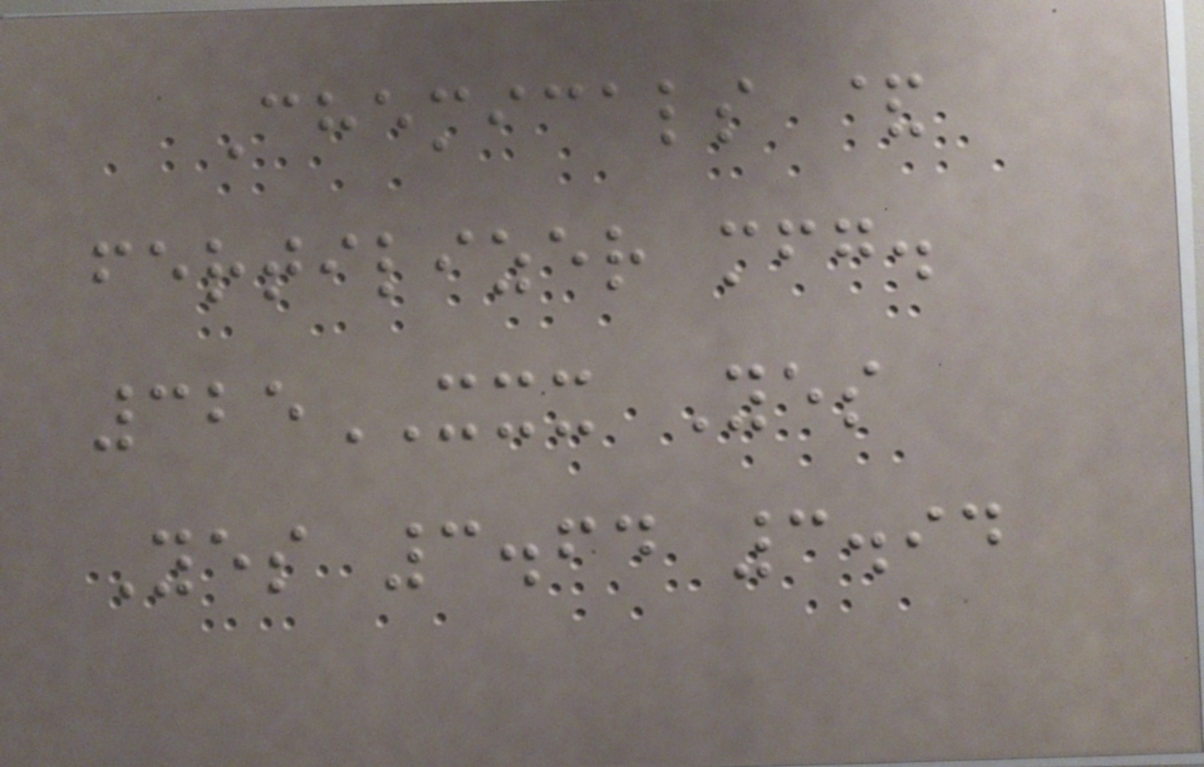Chemicals &
fertilizer mfg.
325XXX Yes
Yes 3.64 3.94
